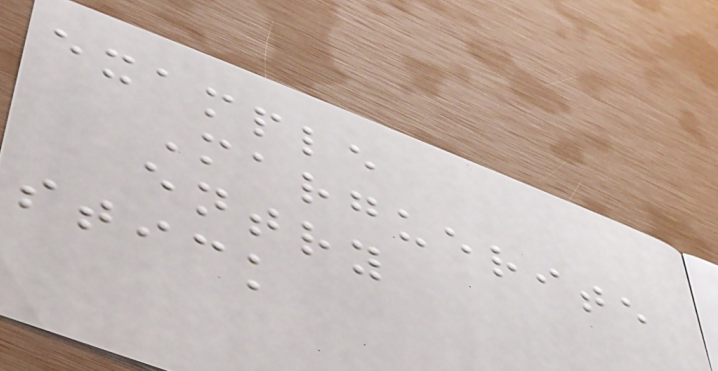example
Marguerite
entry
stick
